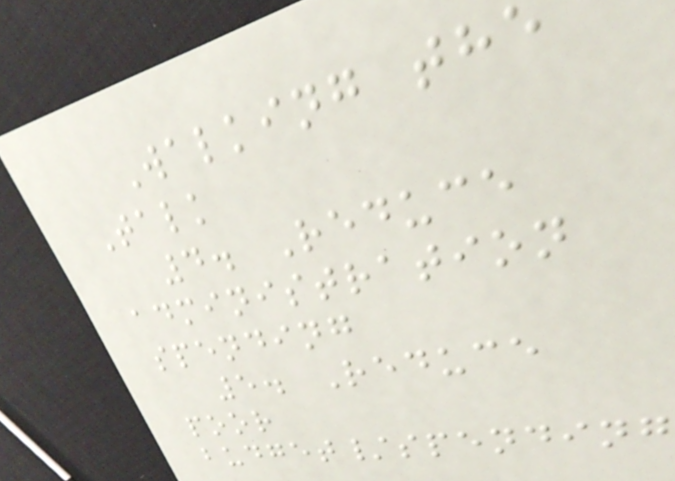Walking the
Talk
4. Reduce
administration
spending
5. Reduce
poor
budget/spending
